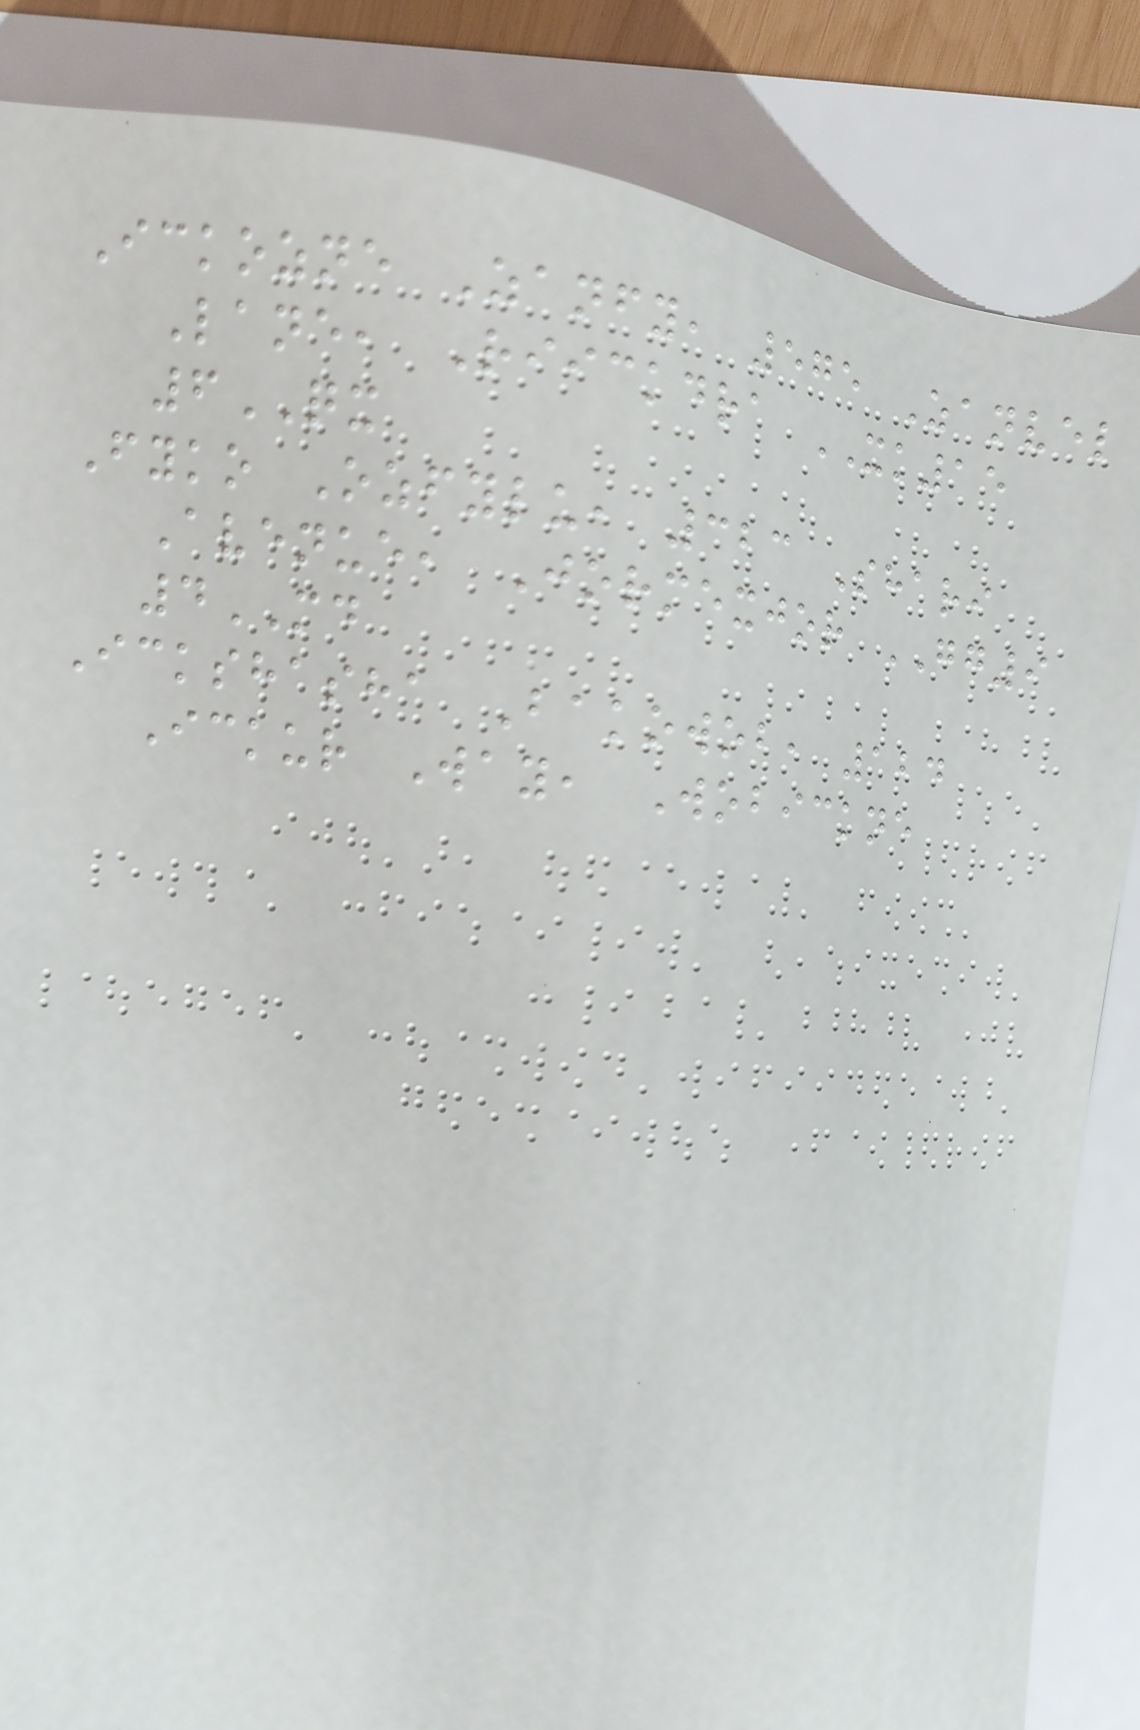Ickozne Zanfy, 575 Zanvel
Lane, Riickdra XK15
6QX
Fyko Ozfylu, 323 Shari
Avenue, Jormexjor GG9
4MD
Ickshasha Bakowob, 124
Ickur Way, Wobickne
